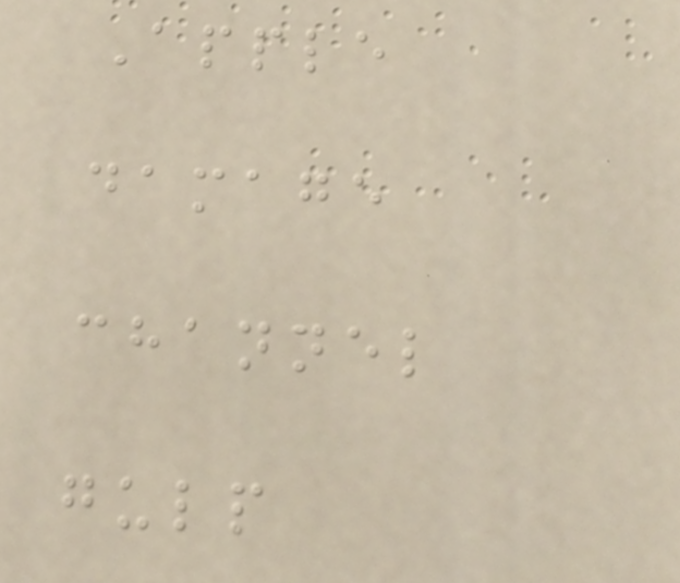Apple
damage
channel
gulp
